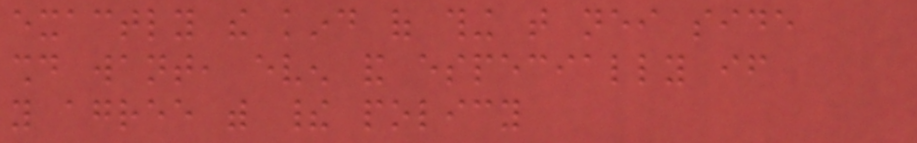exactly the kind of thing that neither side
should want, even and especially if
you agree with their policy
